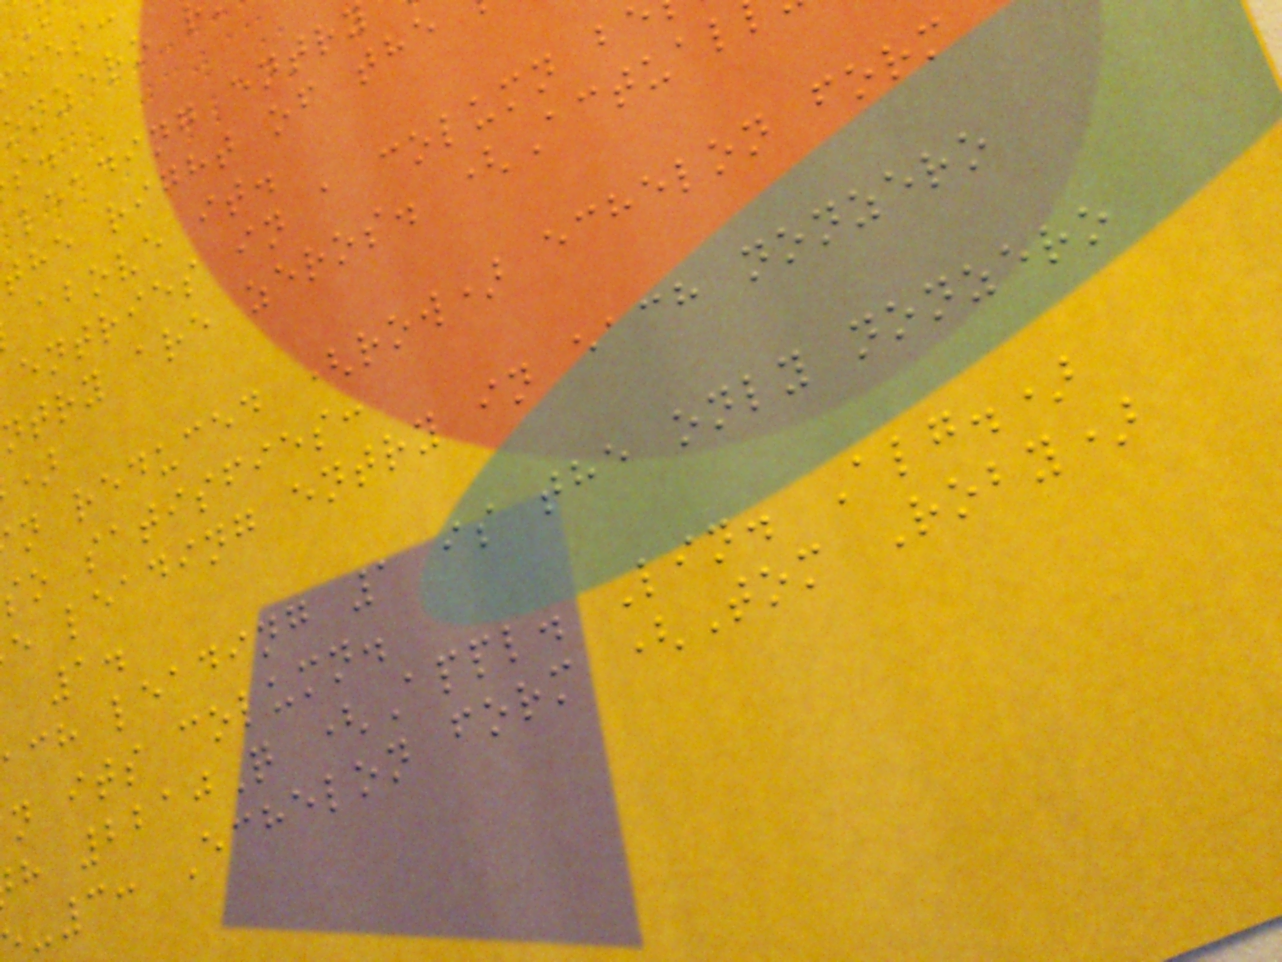ies:
leading entry
the right of the
above it.
entries in a column b
ntry are zeros. (Actual
n reduced (row) echelon form
so satisfies:
e leading entry in each nonzero
ach leading 1 is the only nonzero
n its column.
h 2210Q (Appl. Lin. Alg.)
-3: Echelon form (Tom Roby)
